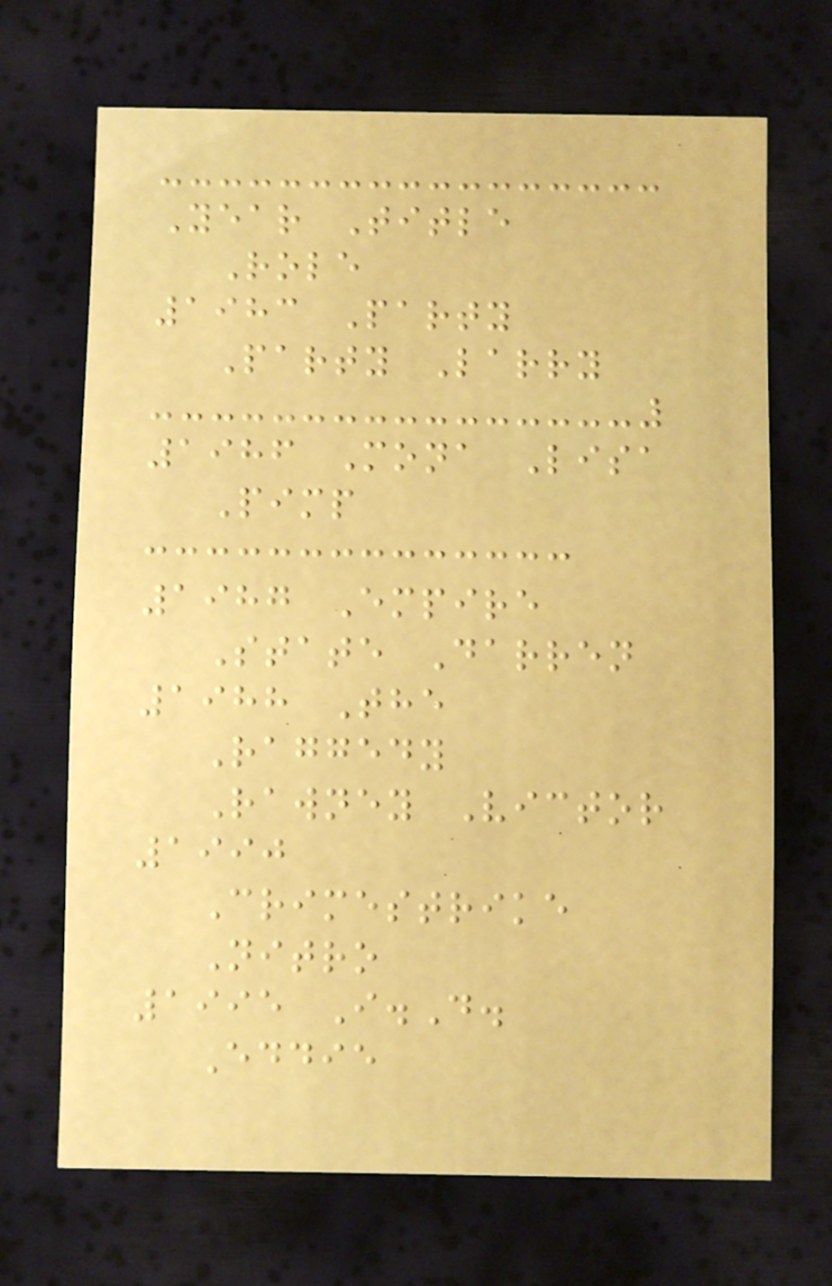Year Title
Role
1983 Party
Party Larry
1986 Mona Lisa
Pimp
1987 Empire
State Darren
1988 The
Raggedy
Rawney Victor
1990
Crimestrike
Nitro
1995 I.D.
Eddie
